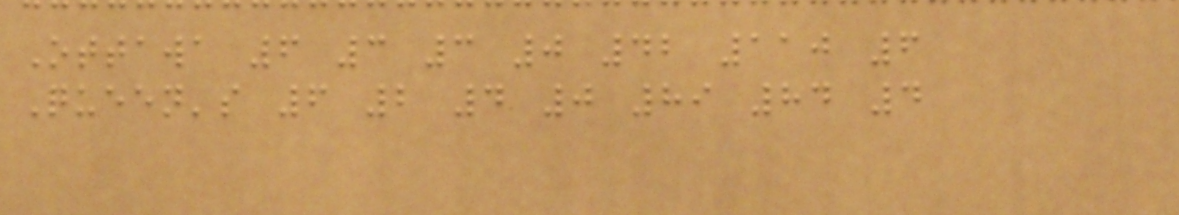Ottawa 6 3 3 0 42 110 6
Queen's 6 2 4 0 89 84 4
